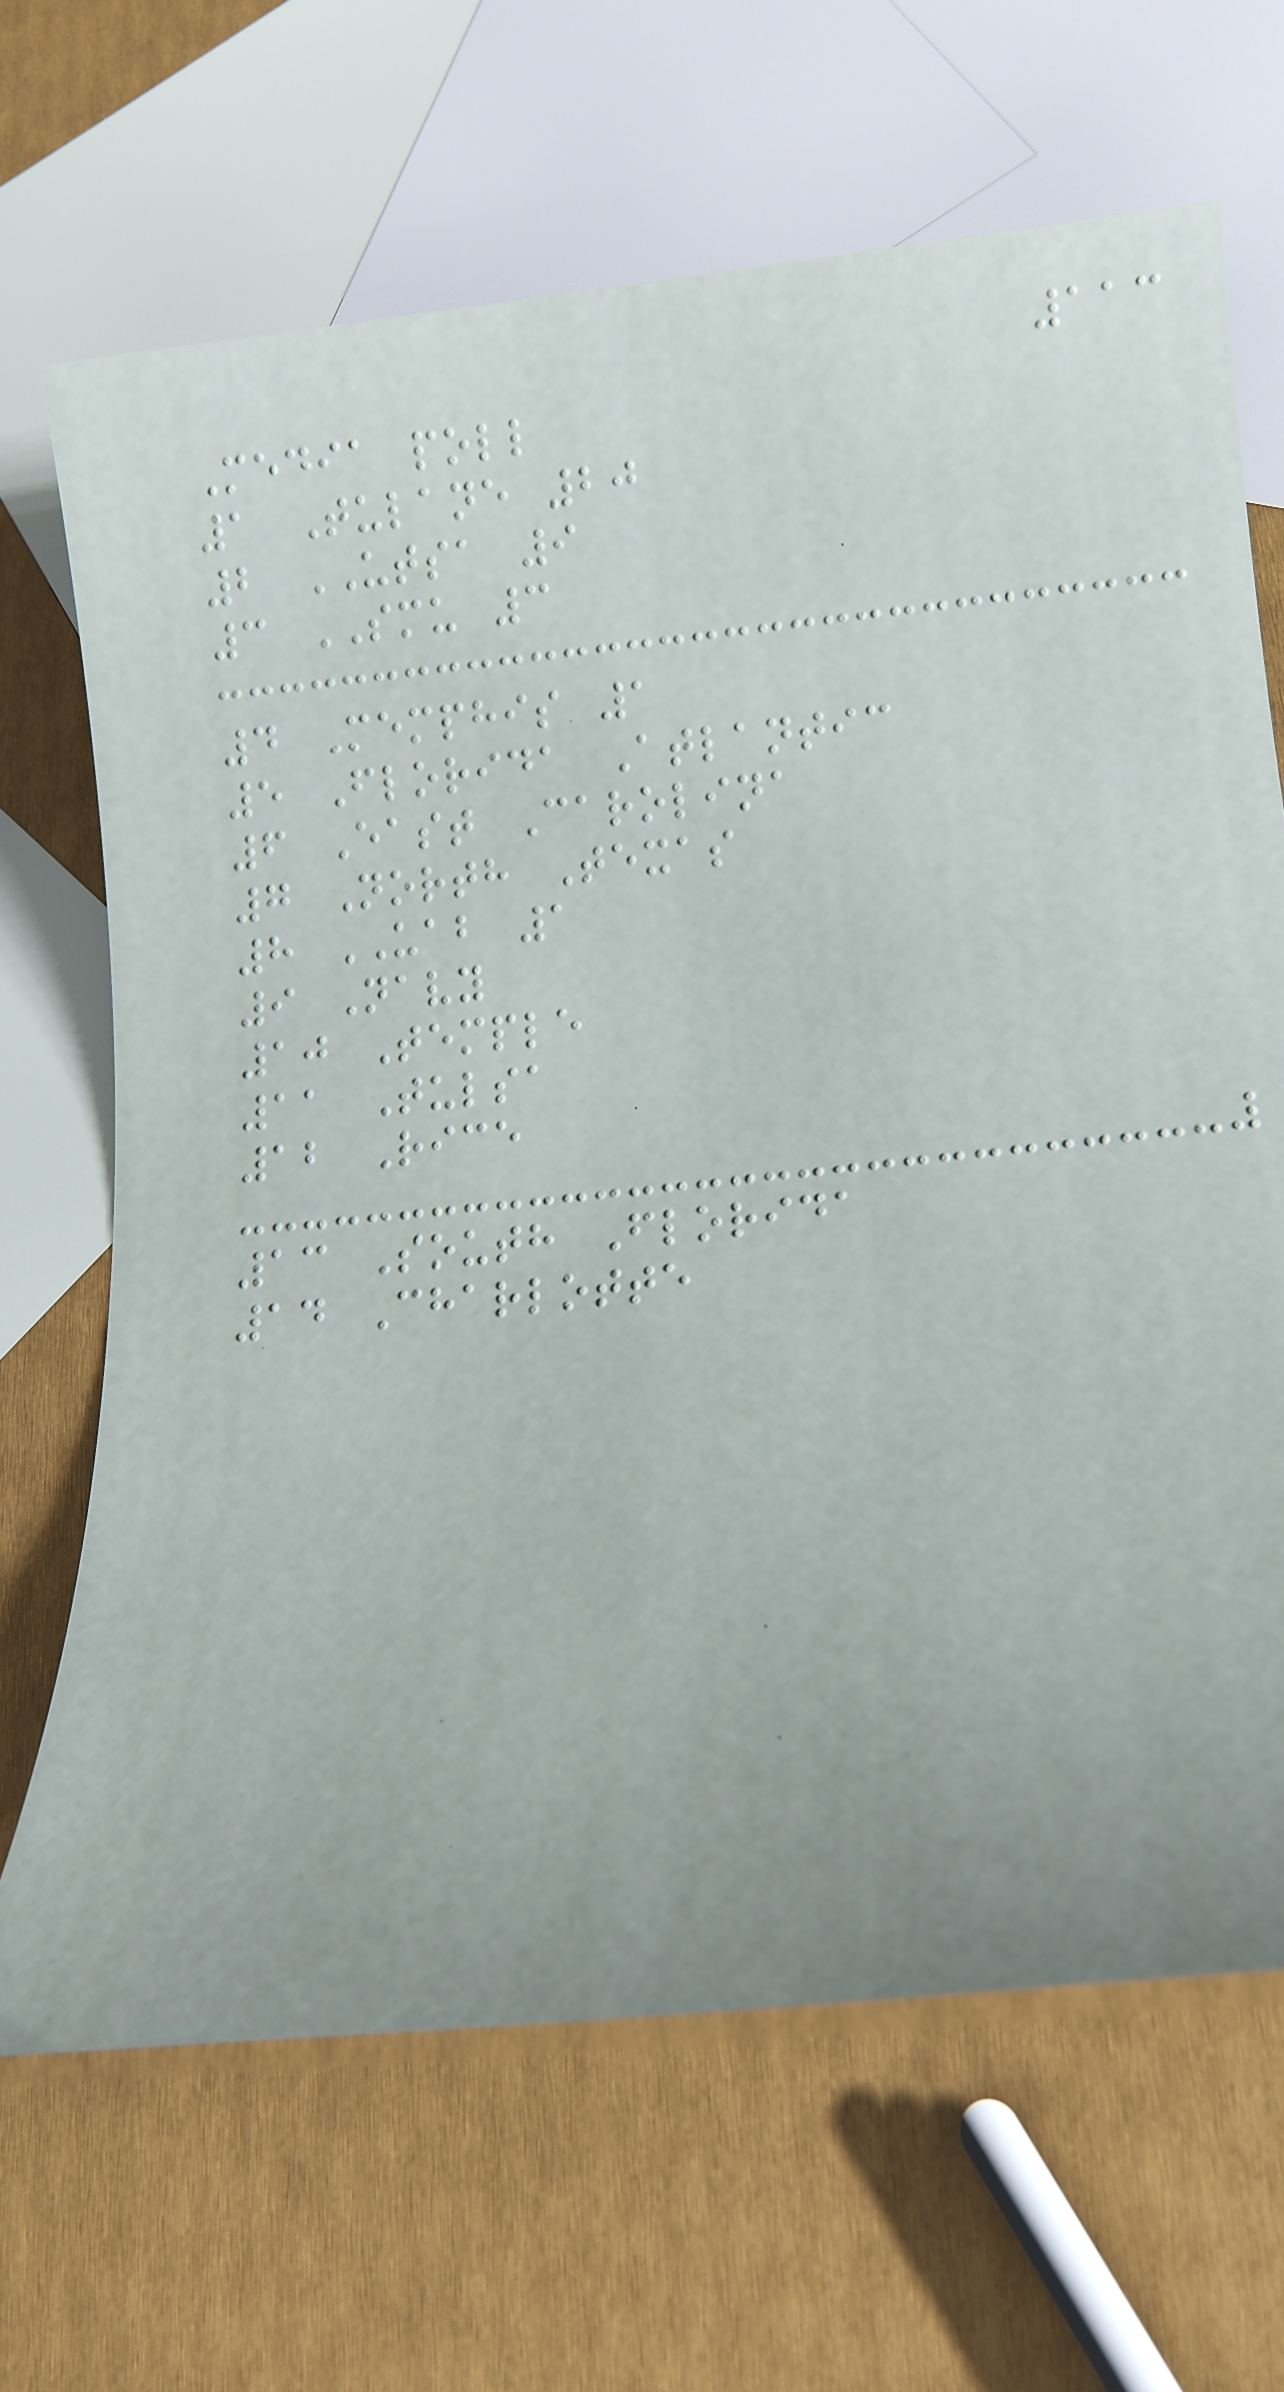113
Media poll
1 Tulane 20
2 UTSA 9
3 SMU 3
4 Memphis 1
5 Florida Atlantic
6 East Carolina
7 North Texas
8 UAB 1
9 Navy
10 Temple
11 Tulsa
12 Rice
13 South Florida
14 Charlotte
